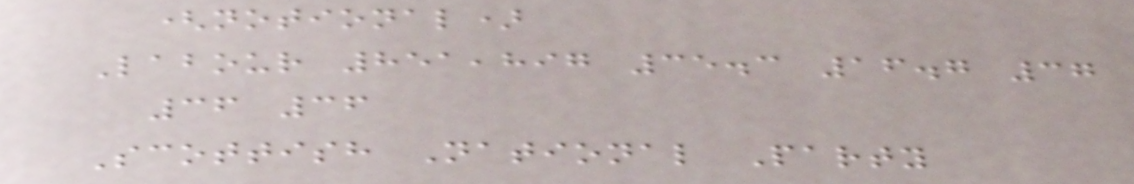(notional)
Labour 851,897 35.3 16.7 37
36 36
Scottish National Party
